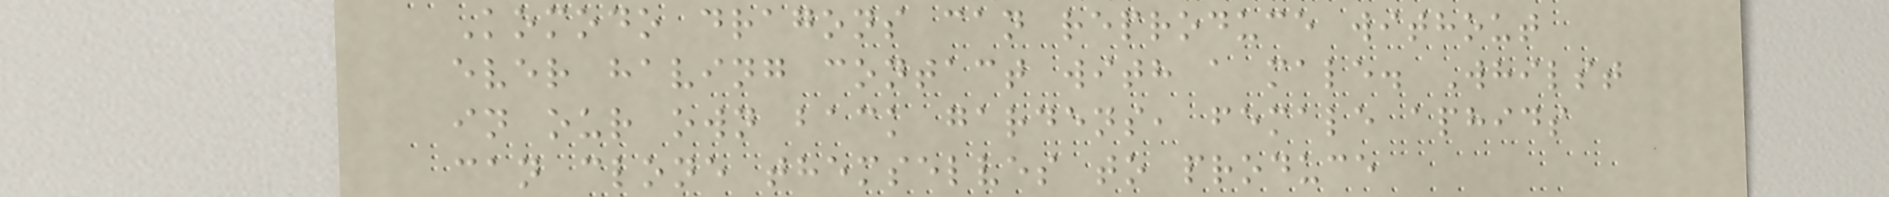Komodo dragons can reproduce without
ever having contact with a male. Whilst
in our own back gardens, female aphids
can clone themselves to produce
